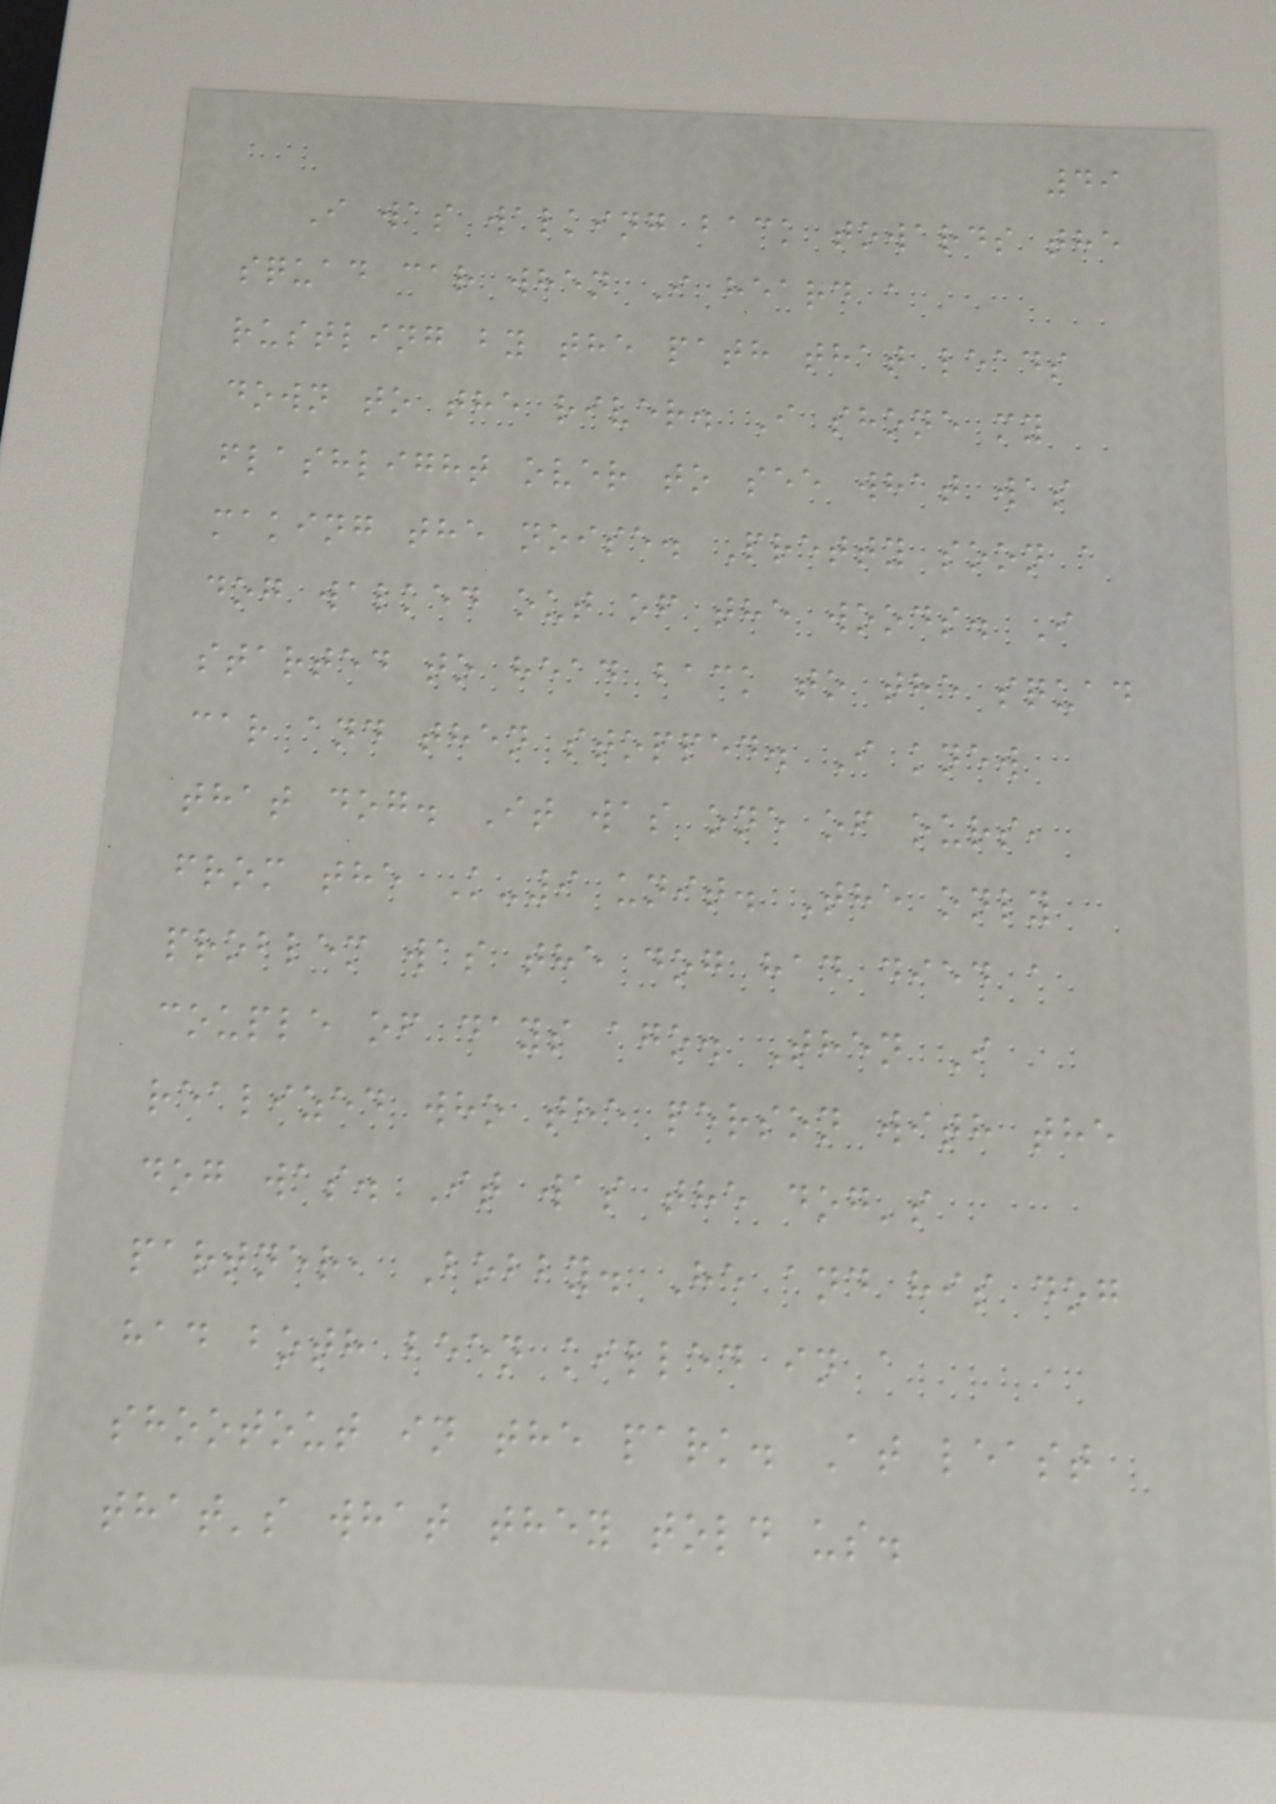49
I was walking back towards the
squad car when I heard a
rustling by the path that leads
down to the river. I shone my
flashlight over to see what was
making the noise. Pretty soon a
dog walked out of the woods. I
started to head back to the squad
car and then stopped. I knew
that dog. It was one of ours,
from the K-9 unit. The only
problem was the dog had died a
couple of days ago. Then I
realized who the person with the
dog was. It was the dog's
partner, Bobby. He and his dog
had both been killed in a
shootout in the park. At least
that's what they told us.
